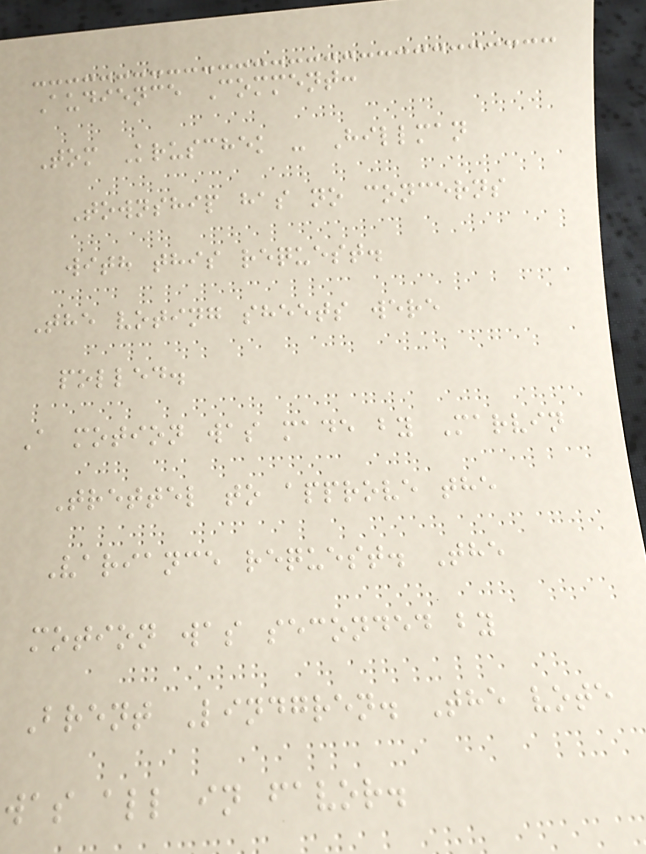Audience Comment:
Tom Kruschek - Hillman
Township has no concerns
with this request.
The voting sheets were
polled.
A motion was made by Marvin
Trettel to approve the
Variance request. The
motion was seconded by
Brent Lindgren. The vote
was all in favor.
